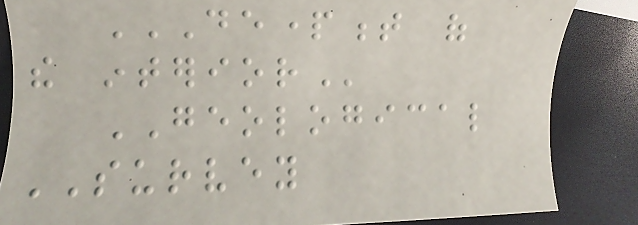DEPARTMENT OF
THE INTERIOR
GEOLOGICAL
SURVEY
